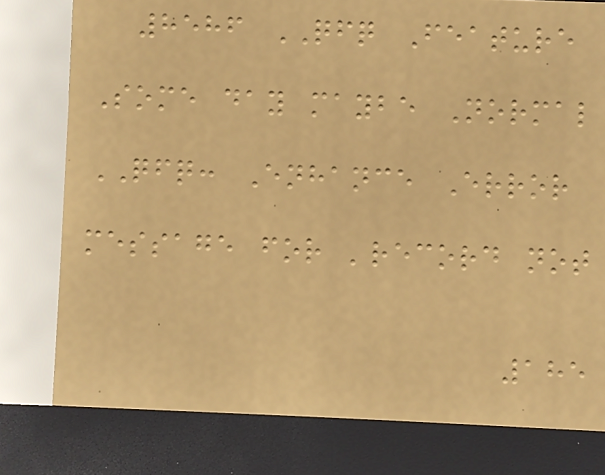8586 QFQ Feature
Some day maybe Normal
QFQ: Enhance Error
message for 'record not
185
